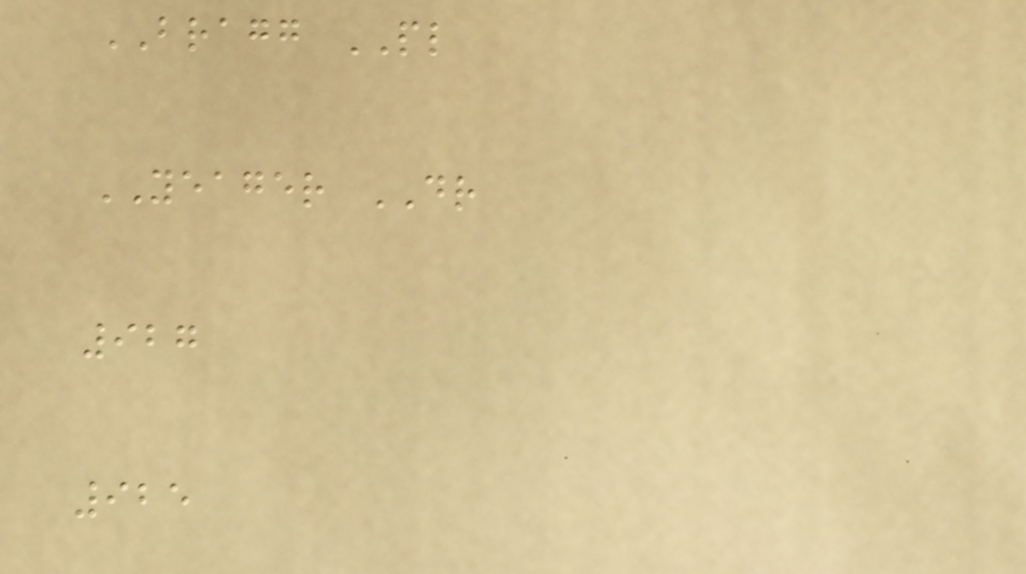BRAGG PL
YEAGER DR
927
925
